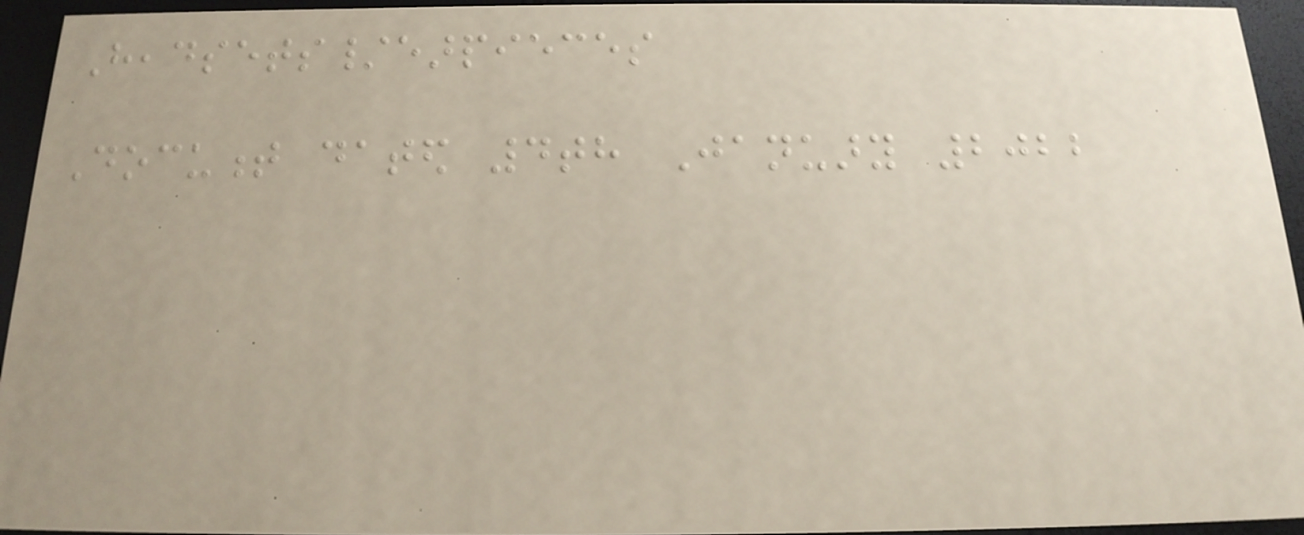Headsets/earpieces
Document dated 4th January 2022
